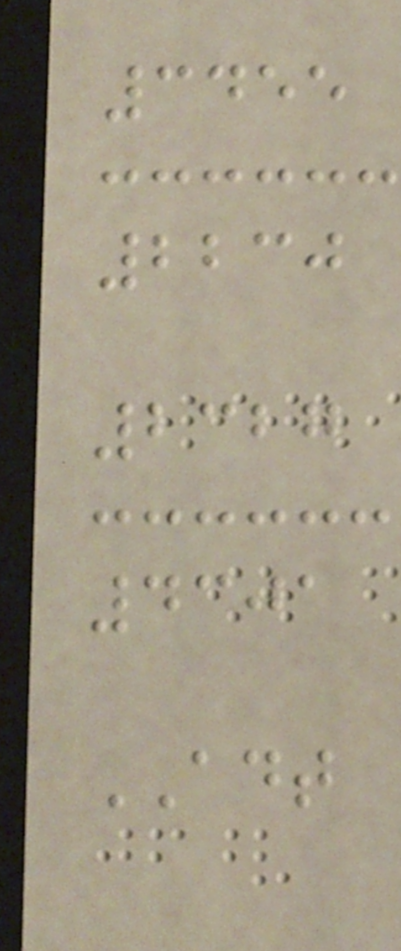3455
2230
2327
4301
ADT
